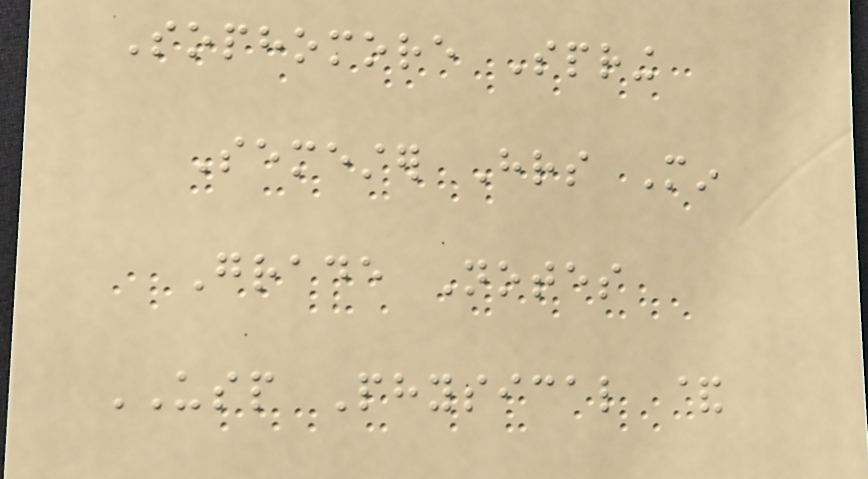Sophomore Spring
Semester Hrs Min
Grade Notes
USP Physical &
